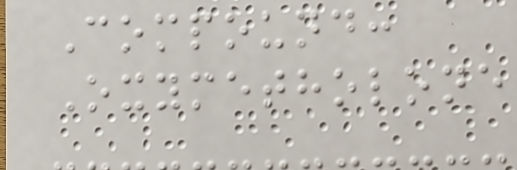Compound:
Oxymetholone
